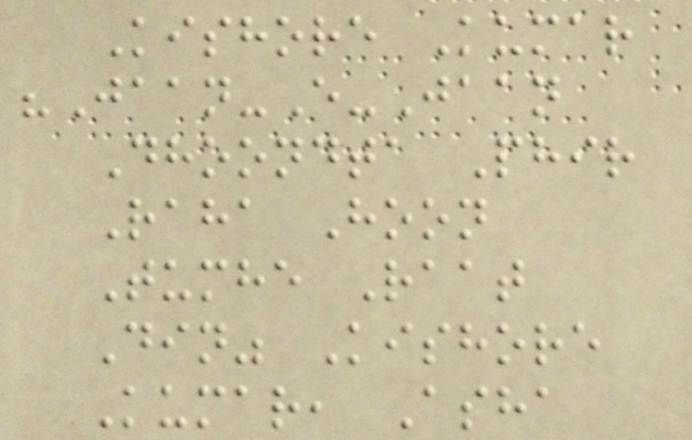Kishore Kumar
"Jaan-E-Jaan
Dhoondta Phir
Raha Hoon
Tumhe Raat
Din" Kishore
Kumar, Asha
